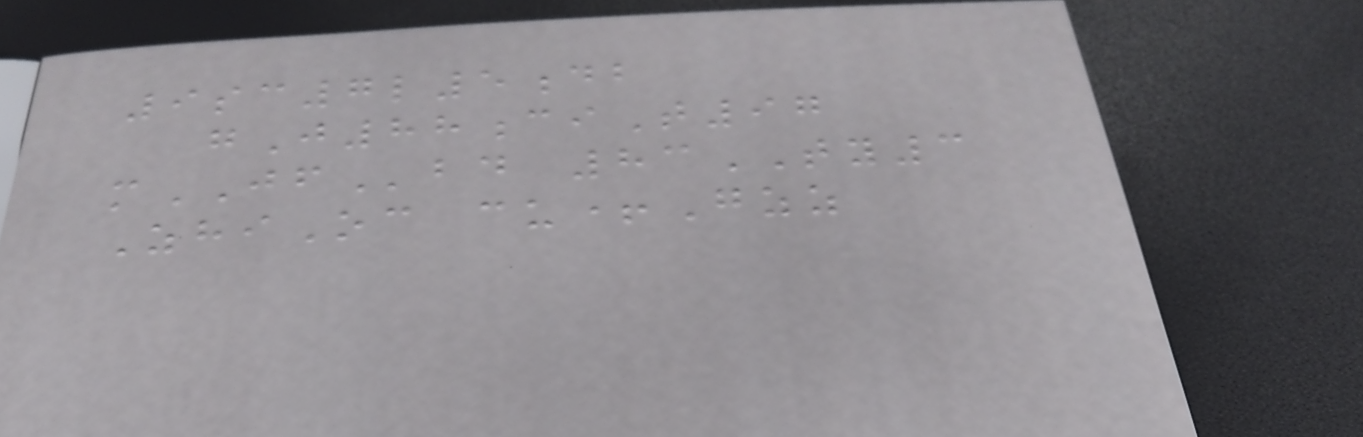9sc7l5db
gJ88ciT97
mJFbd 83TY3
ZhiOc cu+Gzz
